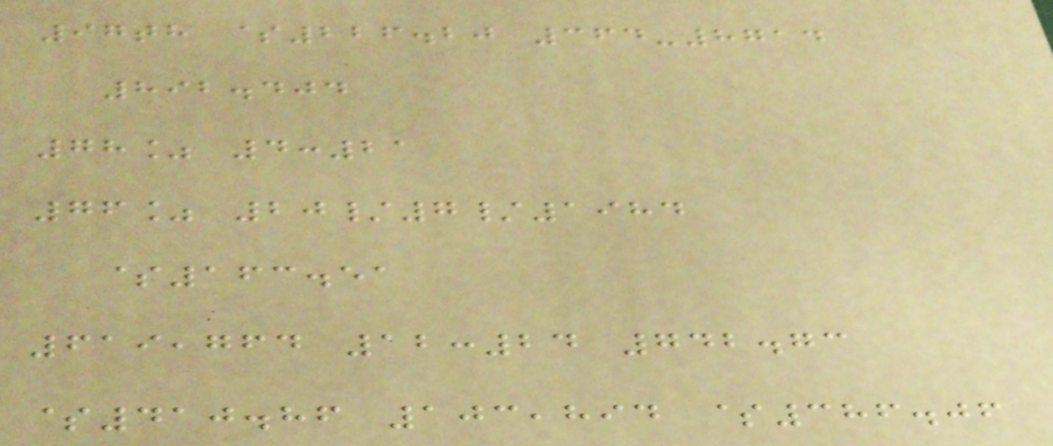97th $226.20 364-8714
892.404
78% 4:21
76% 20/7/1984
$163.51
619,764 12:24 742.73
$410.86 103,894 $386.06
